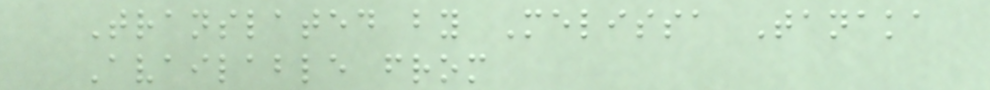Translated by Melissa Tanaka
Available from
